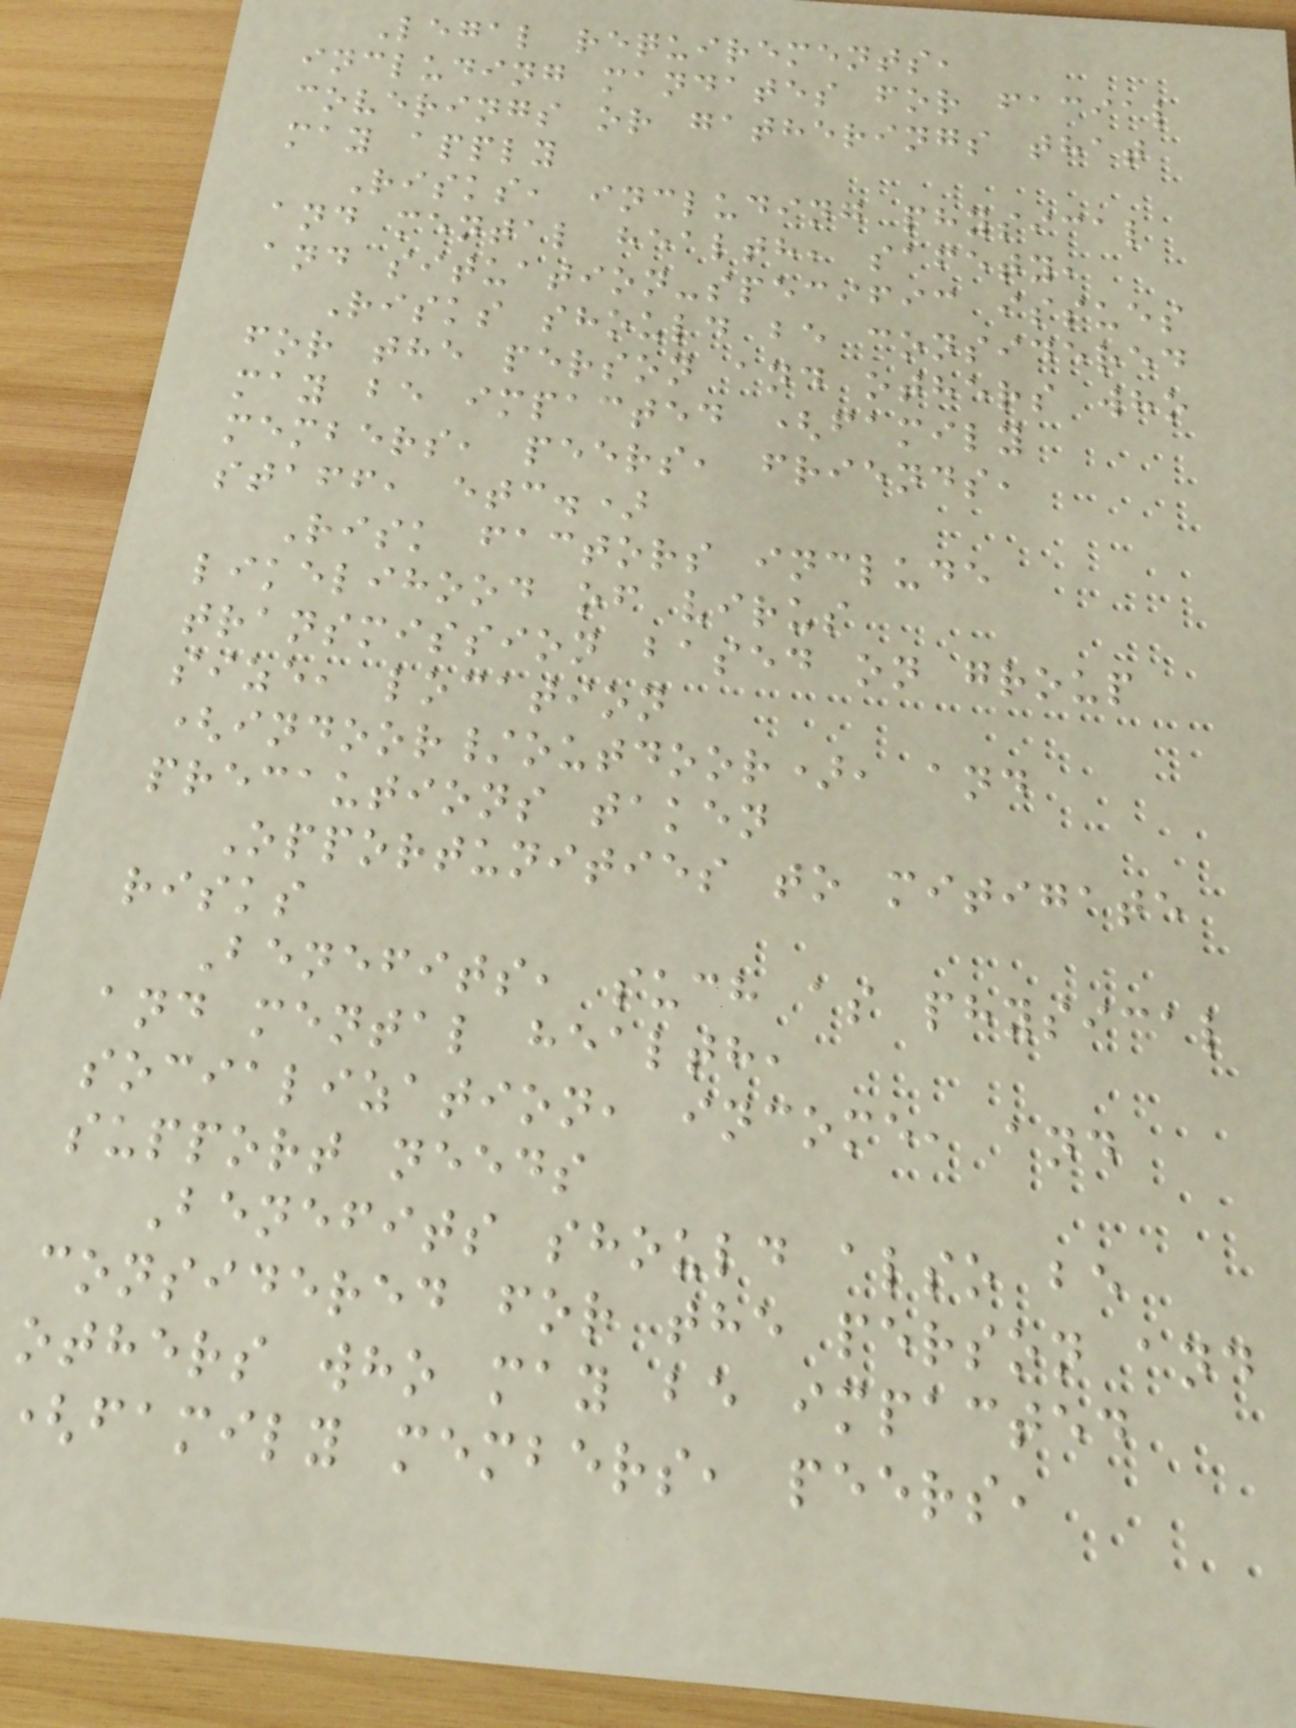Legal requirements,
including mandates for facial
coverings or gatherings that
may apply
Risks, including physical
and mental health, safety,
and situation-specific issues
Risks should be considered
for the person and others who
may be impacted (family
members, peers, friends,
staff, etc.)
Risk factors include
likelihood of virus
transmission based on group
size, location
(indoor/outdoor), and
precautions taken
Opportunities to mitigate
risks
Benefits, such as physical
and mental health,
socialization, income, and
support needs
Benefits should also be
considered for the person and
others who may be impacted
family members, peers,
